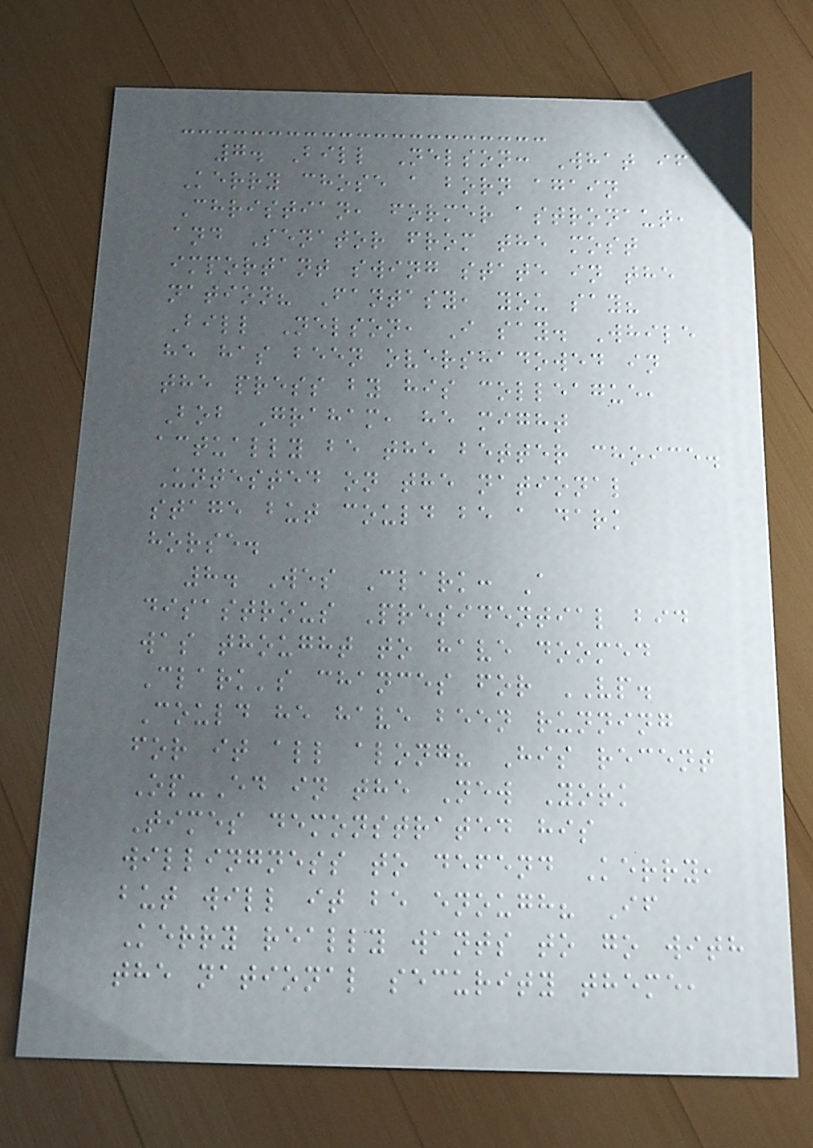7. Bill Nelson: What if
Kerry chose a born again
Christian, former astronaut,
and Senator from the most
important swing state in the
nation? Fantasy, you say?
Bill Nelson, I say. While
he has been overshadowed in
the press by his colleague,
Bob Graham, he might
actually be the better choice.
Untested on the national
stage but could be a dark
horse.
8. Wes Clark: A
disastrous Presidential bid
was thought to have doomed
Clark's chances for VP.
Could he have been running
for it all along? His recent
Op-Ed in the New York
Times demonstrated his
willingness to defend Kerry,
but will it be enough? If
Kerry really wants to go with
the national security theme,
